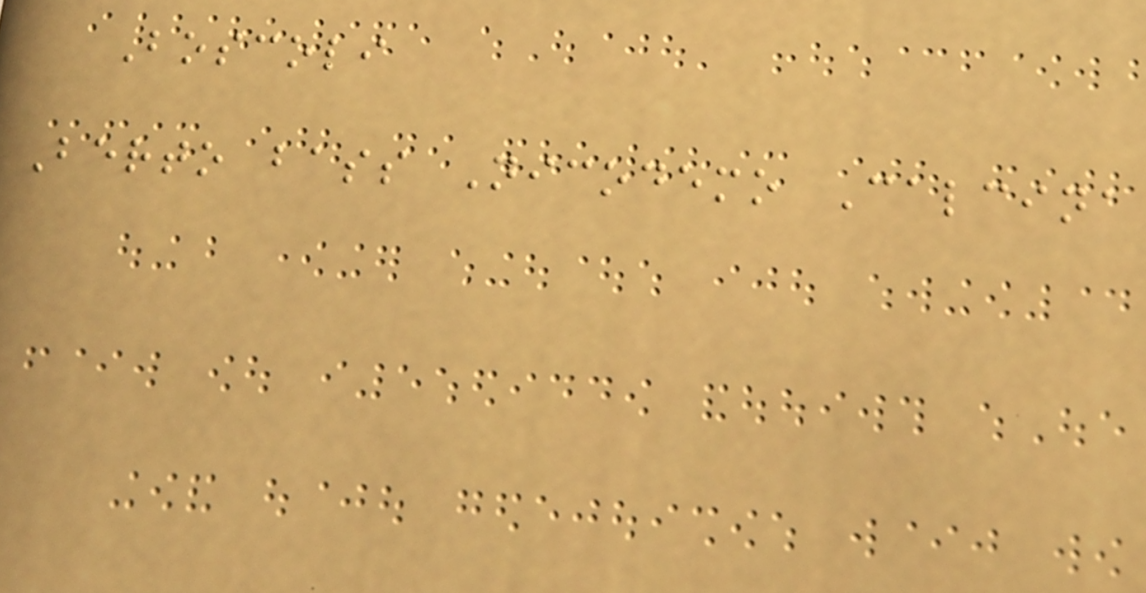Boscoli
Berto bass Nicodemo Calcina
